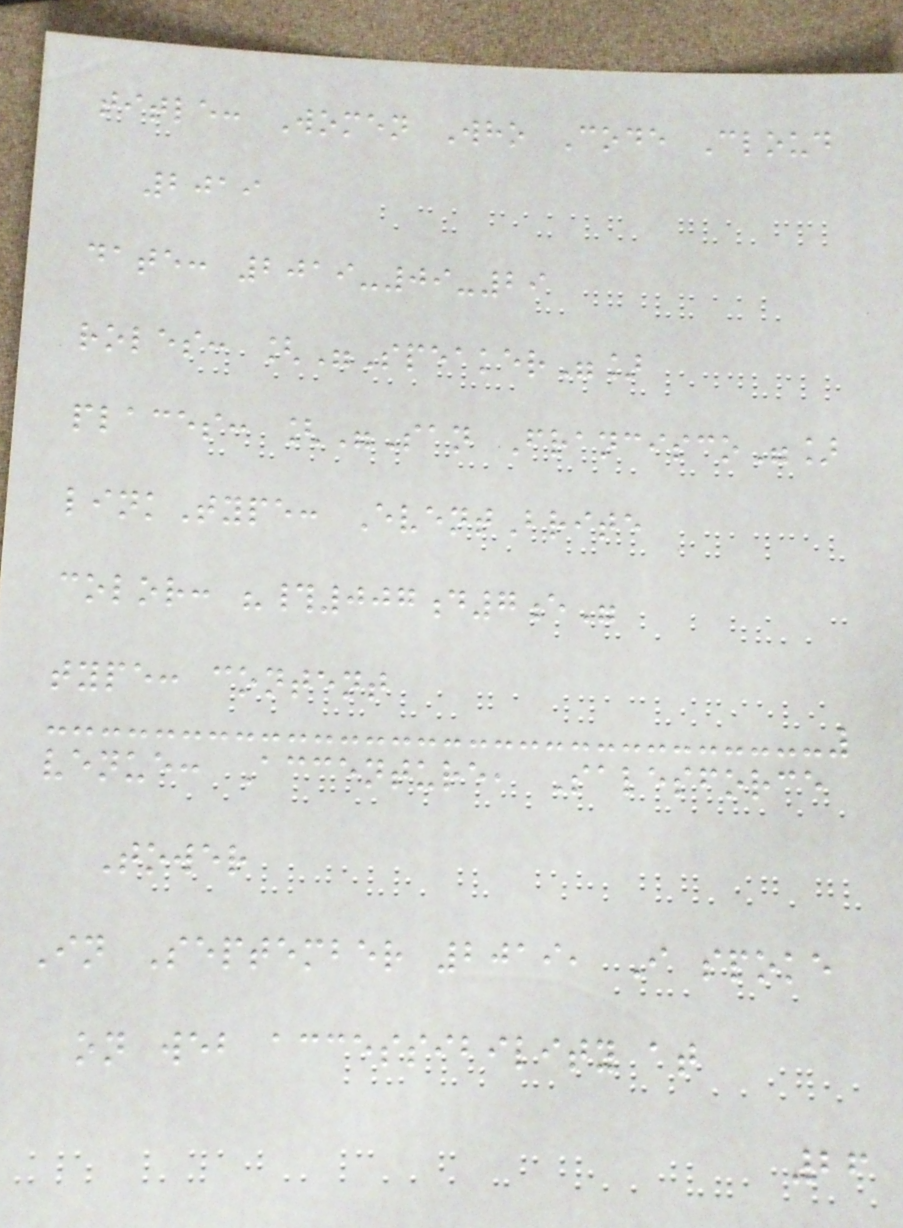title: Women Who Code Cloud
2019
date: 2019-09-29
roles: ["Speaker"]
places: ["San Francisco"]
linkType: EventBrite
color: "#007d7e"
type: content
venue: Accenture, Salesforce
Tower
In September 2019, I spoke
on web accessibility at
26
